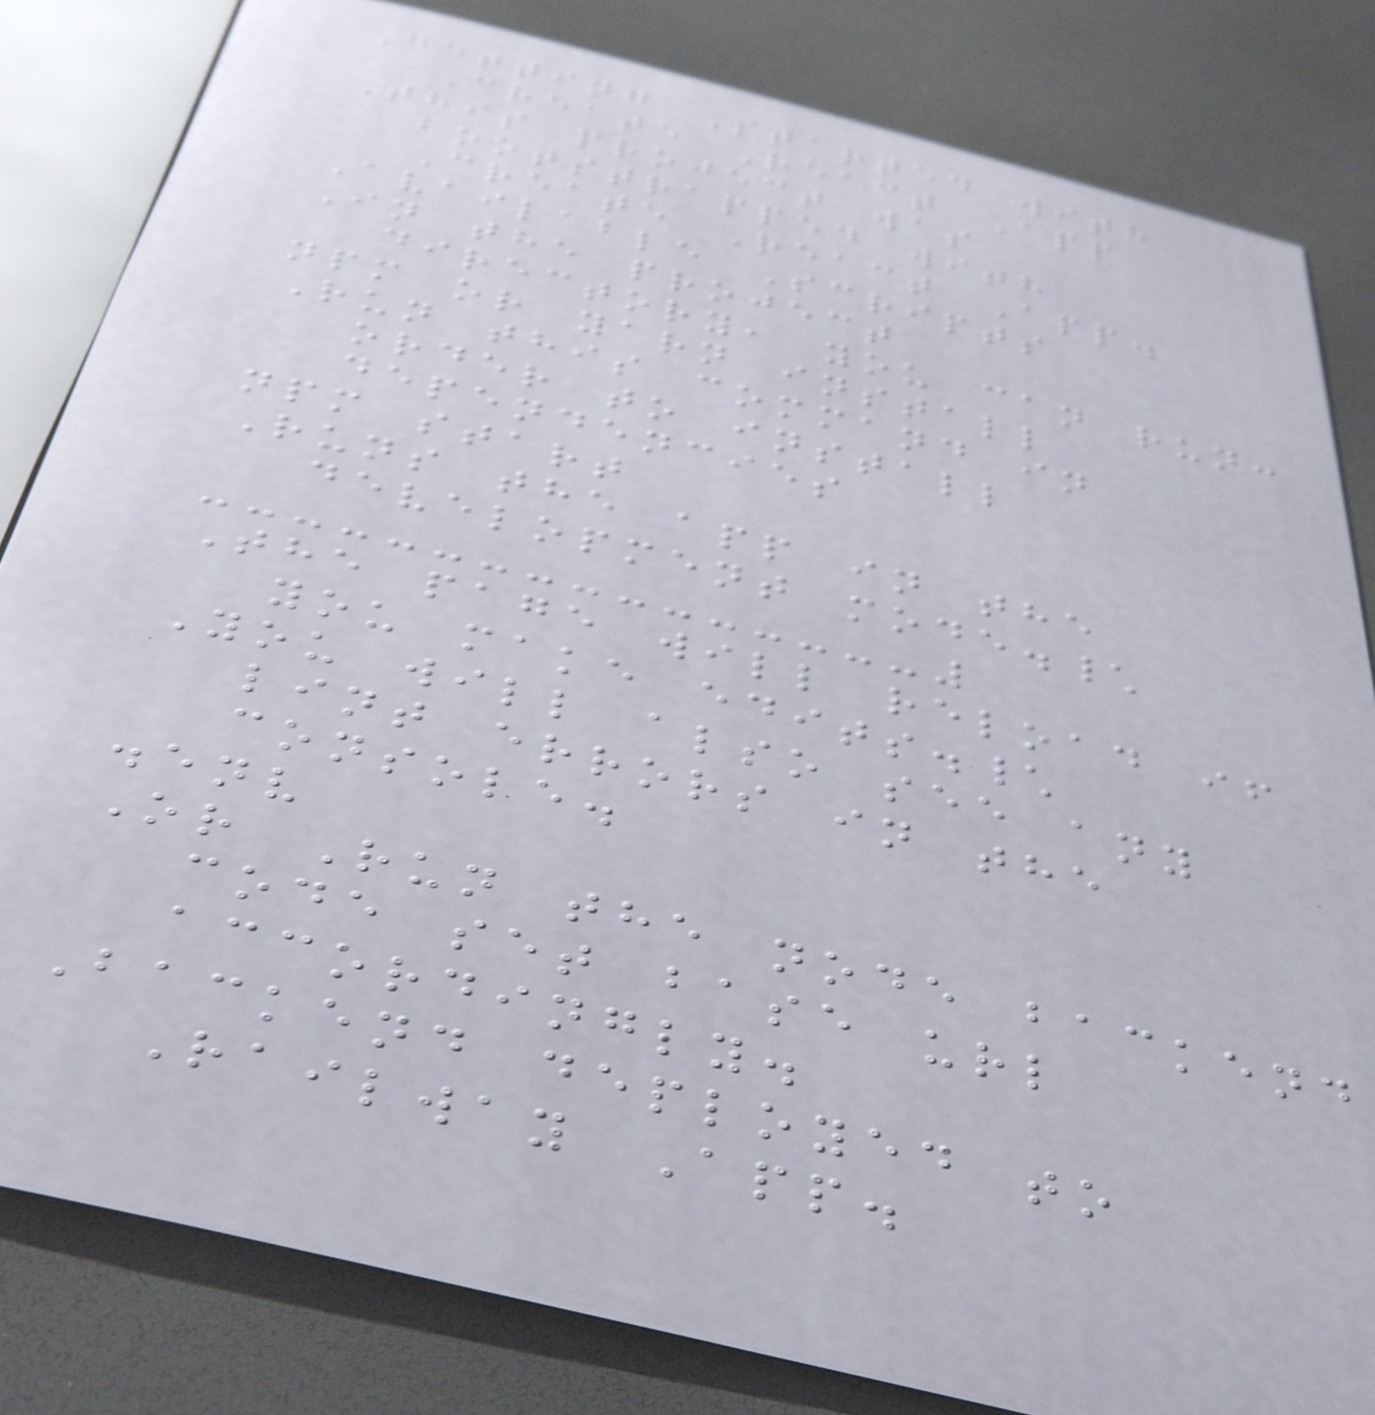Getting Started with
Create React App
This project was
bootstrapped with
Create React App.
Available Scripts
In the project
directory, you can run:
npm or yarn install
Run this command in
order to install
dependencies
npm start
Runs the app in the
development mode.\
The page will reload if
you make edits.\
You will also see any
lint errors in the
console.
.env
Or Run the node backend
code set base url
accordingly.
Backend deployed to
Railway App.
